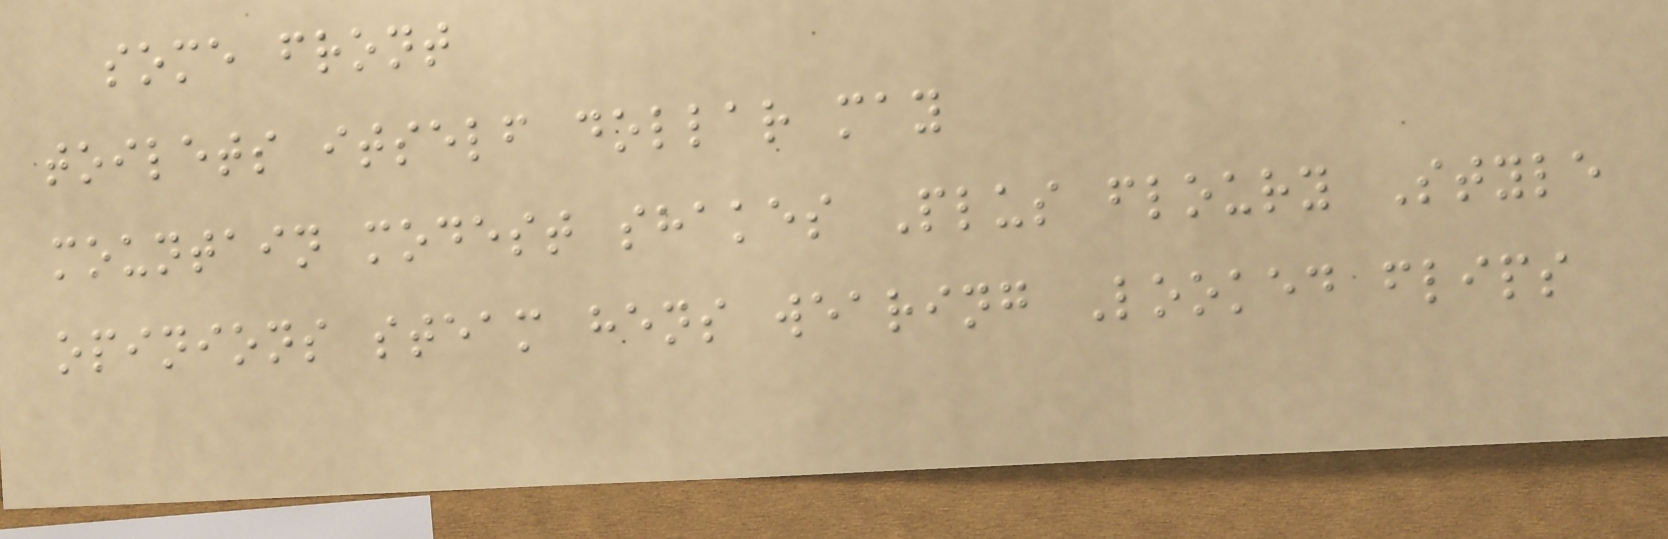some front
toilets itself dollar may
mountain modest shakes Plus floury Style
opinions steam hens wearing Looked flips
